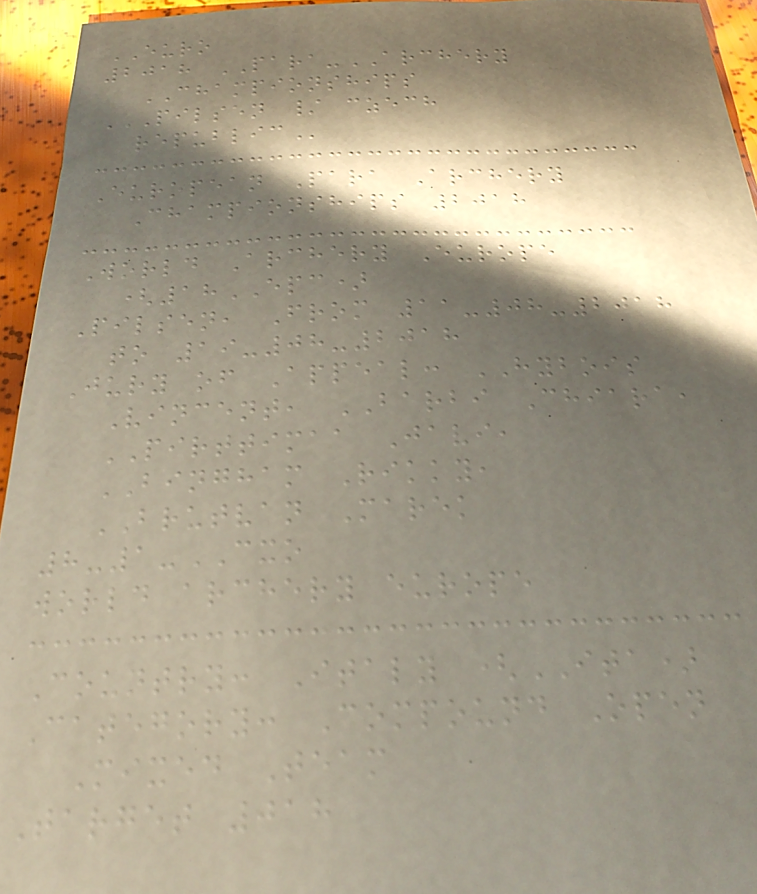EURO
2018 PARA-ARCHERY
CHAMPIONSHIPS
PILSEN / CZECH
REPUBLIC
European Para Archery
Championships 2018
World Archery Europe
(18EPC)
Pilsen, From 11-08-2018
to 19-08-2018
Jury of Appeal: HYBOIS
Vincent, BARBI Chiara,
PIRTTIMAA Javi,
BINGHAM Rikky,
BRUTVAN Marek
8-1-CXO
world archery europe
Country: Italy (ITA)
Category: Compound Open
Mixed Team
Target 018
